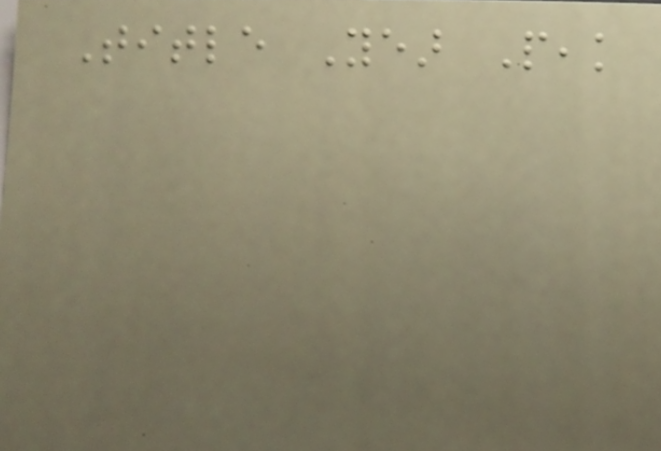Title Year Peak
